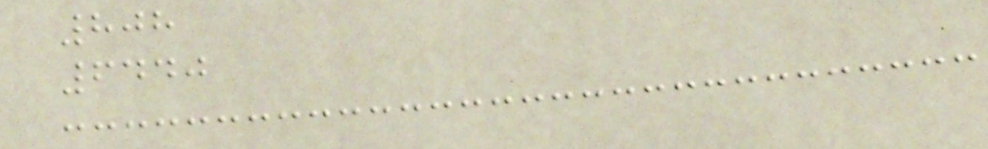808
6440
